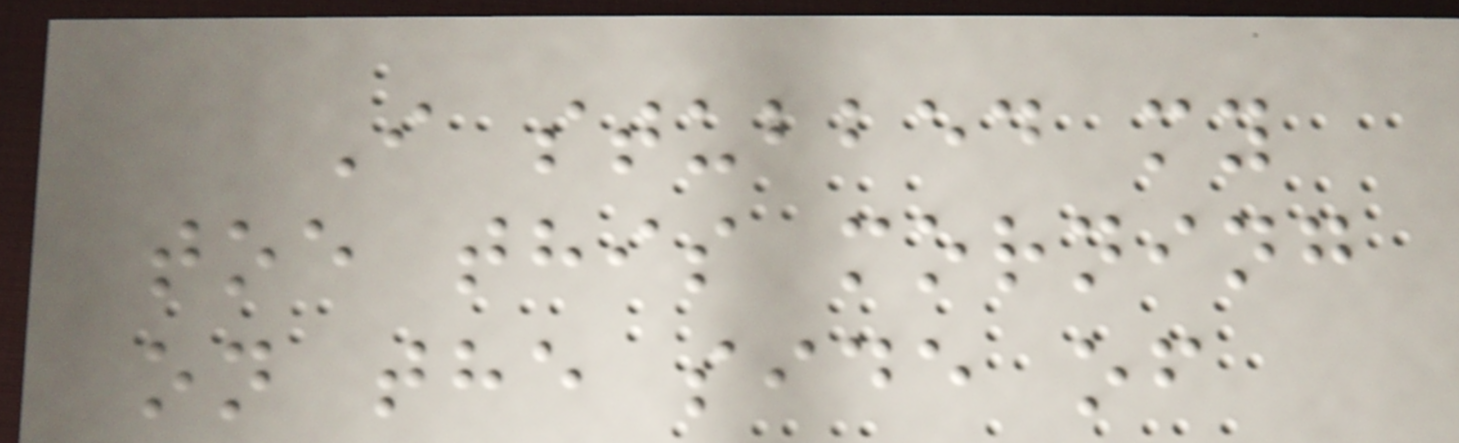I stubbed my
toe this morning
on the side of
